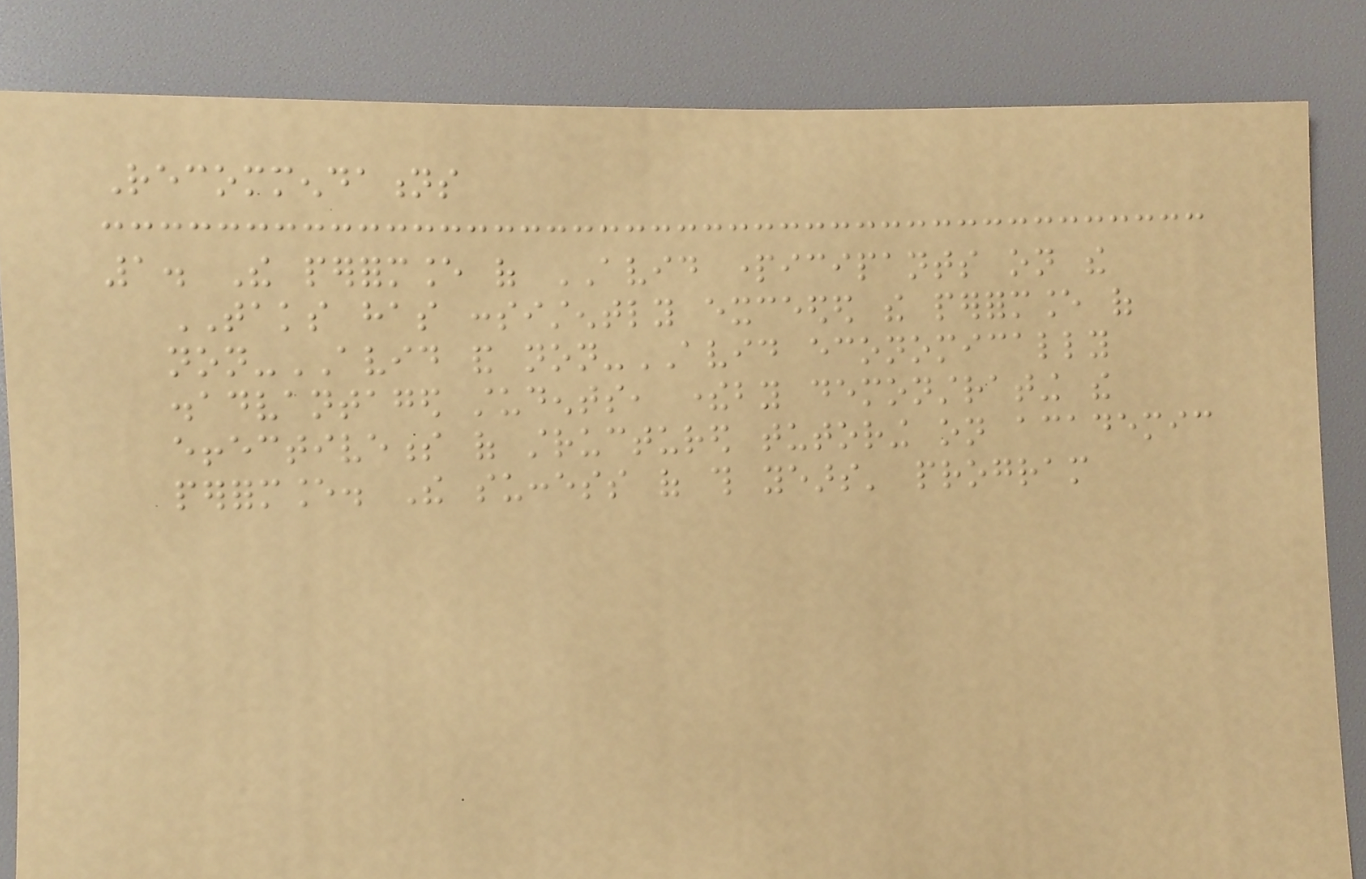Recommendations
1. The performance of AVID participants on the
TAKS has consistently exceeded the performance of
non-AVID and non-AVID economically
disadvantaged students, thereby demonstrating the
effectiveness of structured tutoring on academic
performance. The success of this years' program
